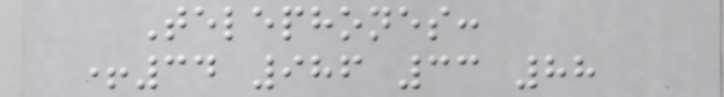Telephones:
+34 986 33 88
